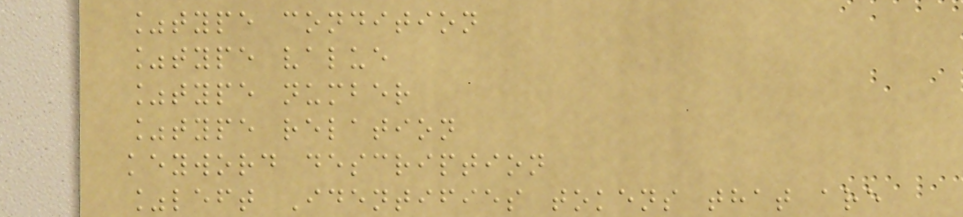%type condition
%type value
%type number
%type relation
keyword description
%left Identifies tokens that are
